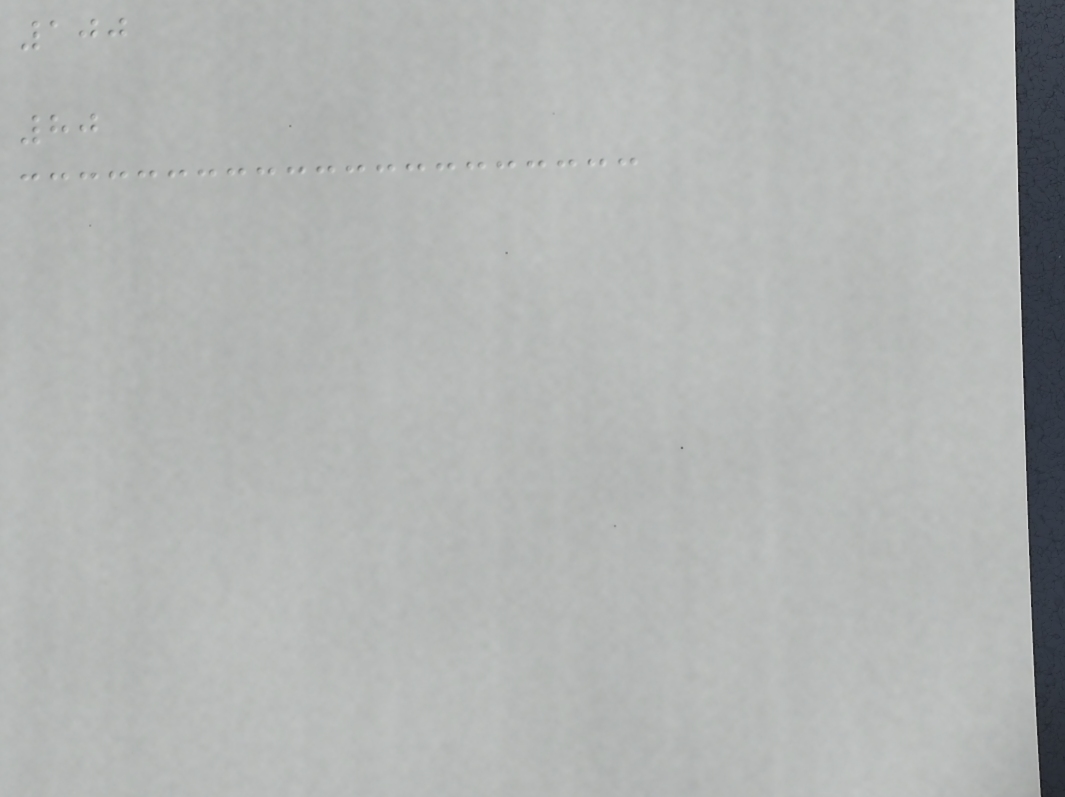100
80
